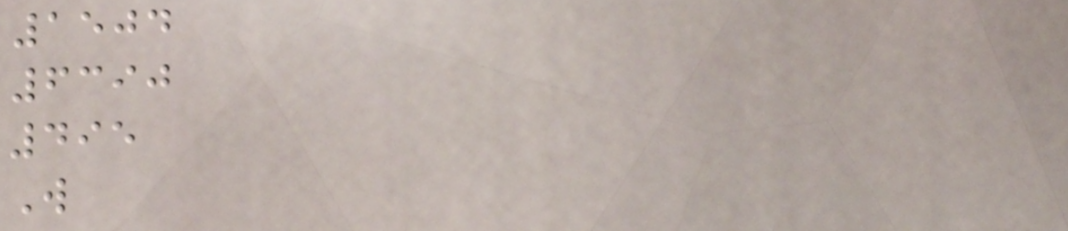1504
6390
495
W
